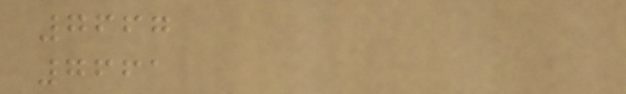7667
7661
